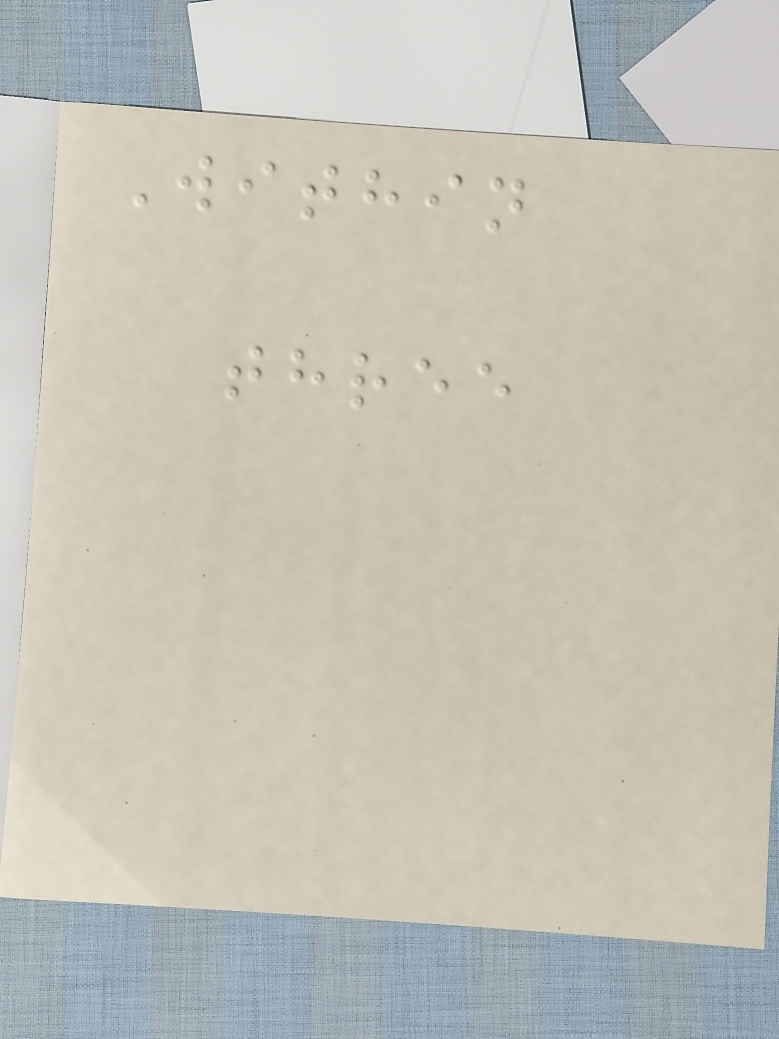Within
three
